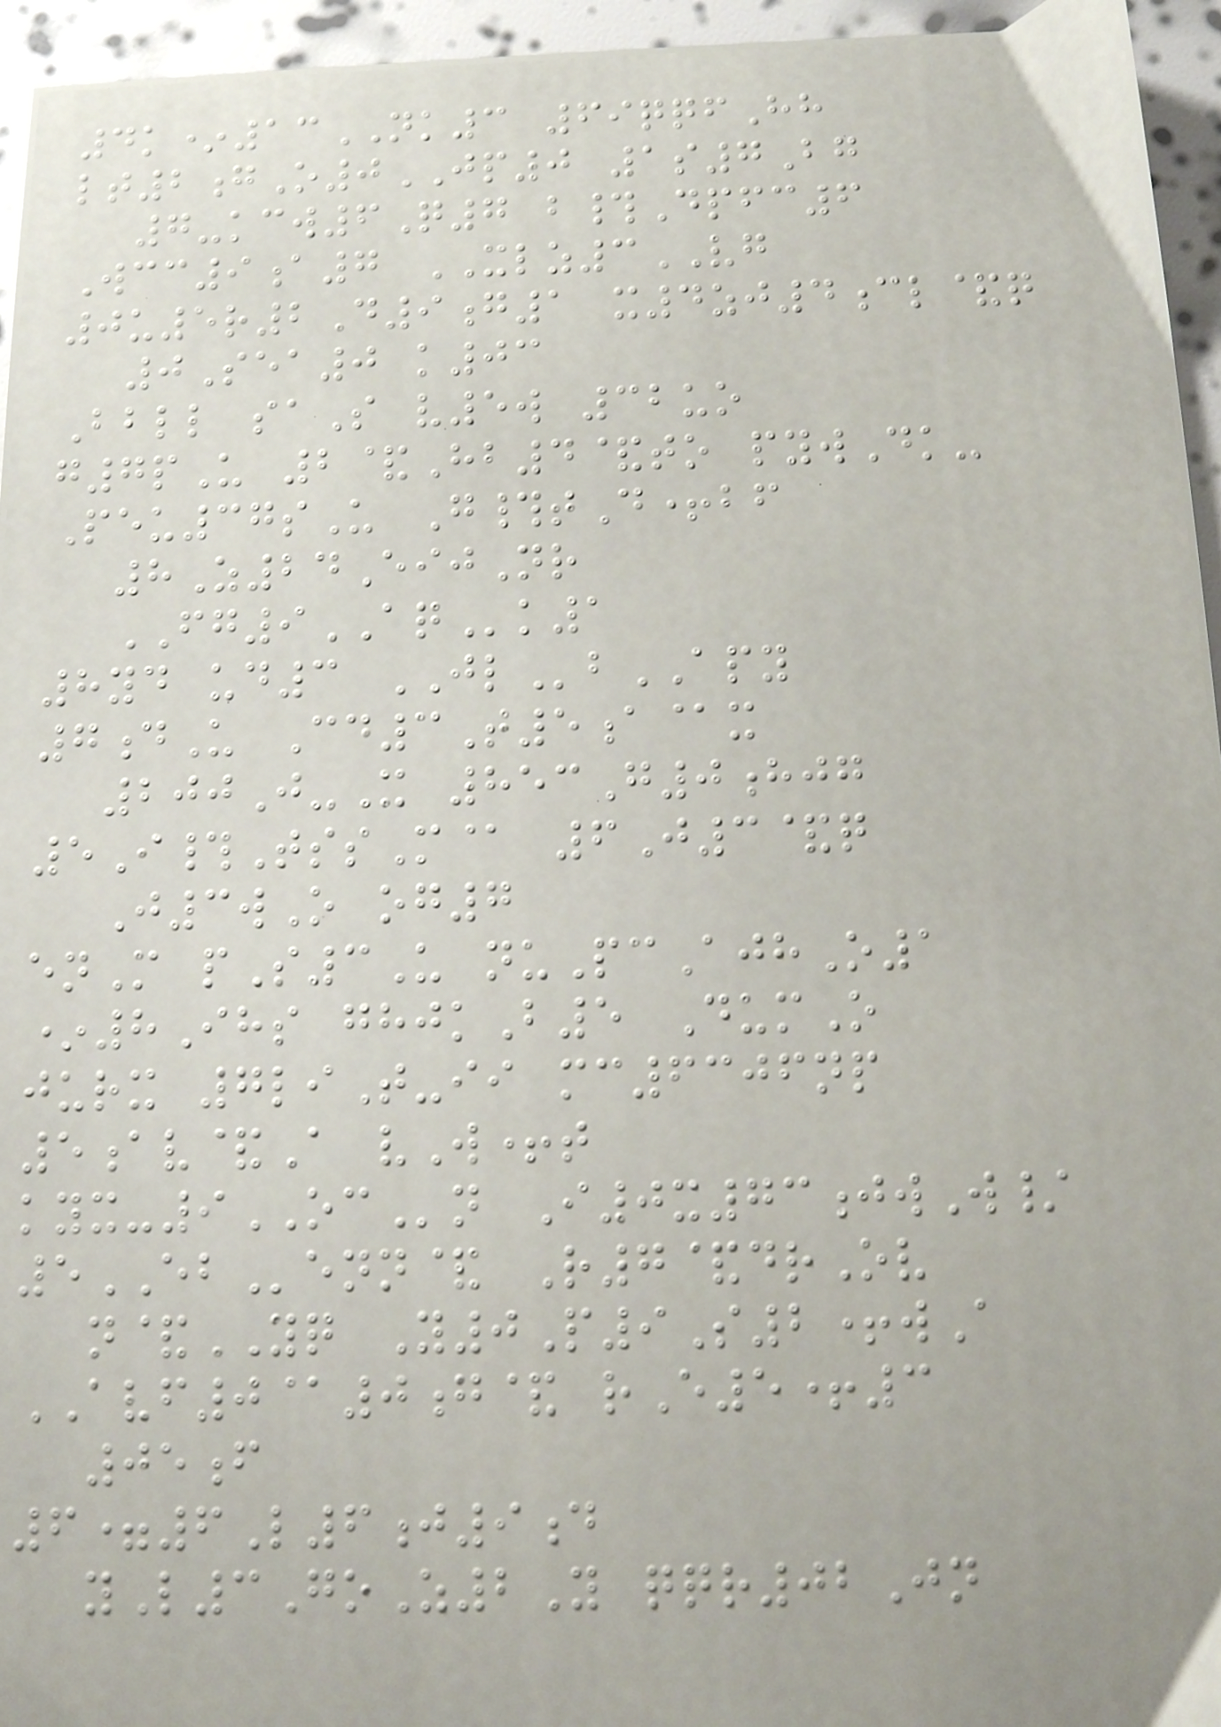4k*13NK3 69qqfHh
lt2gO0JP0 1s7Bg
7-kcw6Q7 b#Dpfc6
Wcc9a7 XLZ3VG
0u5r2D9g1 x4zj4cl&q
0Sea0 k03
Bbll saS v5w 32uo
g7pU 2&Hb4&to pywDk-
Peu37sU G#tD+bf
8Z24EijNr
FG9AQk1
8yd ud3 JLbAPY
7dU Cd3T5a@x
200J-X 853G0hjg
5I#TssM@ 6J3&q
J3wO og7
enM pS3U nuPcAjhO1
*8Ihs ghjkB5 DumO
jurx 7liT-ii mc6306np
5av&A vW+t
kyx-9OCn I0x73jwW/
5EBenn& R7&drOv
n&YQ Y0P9S2+wA
AVF0@0g& rE5+3
05f
6=6L6j9d
yL3GoZ2Y qqr02Jn
